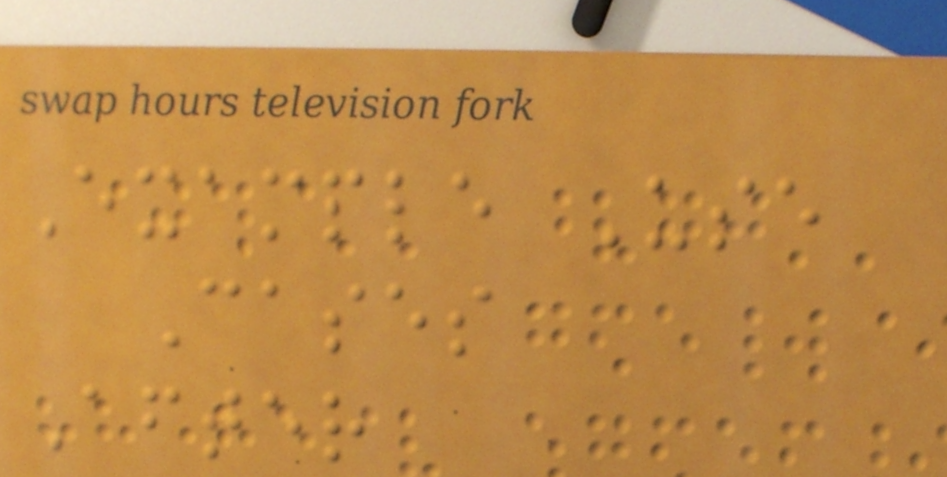Example Use
Cases
After
